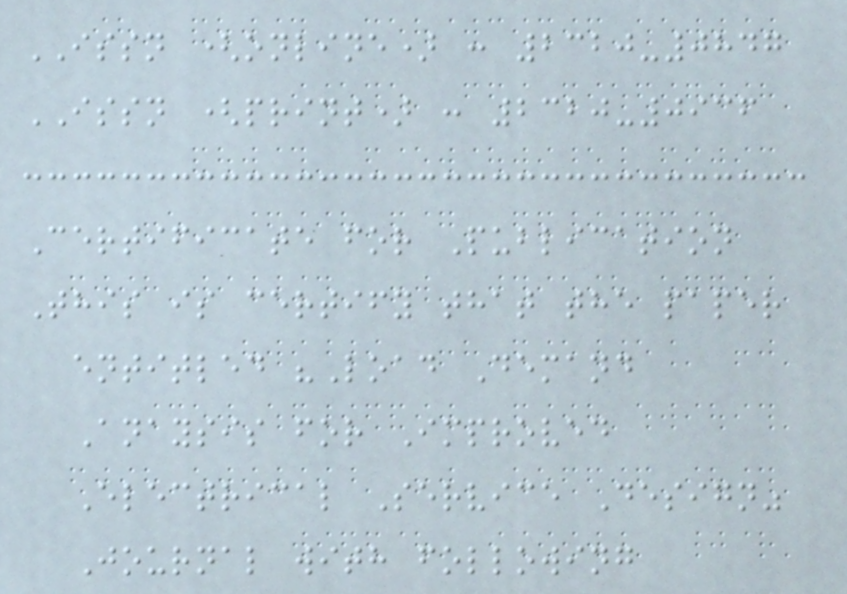ISSN (online) : 2320-0847
ISSN (print) : 2320-0936
Certificate for Publication
This is certify that the paper
entitled "Load Demand
Anaysis for Improved
Electrical Service Design"
Journal with following
